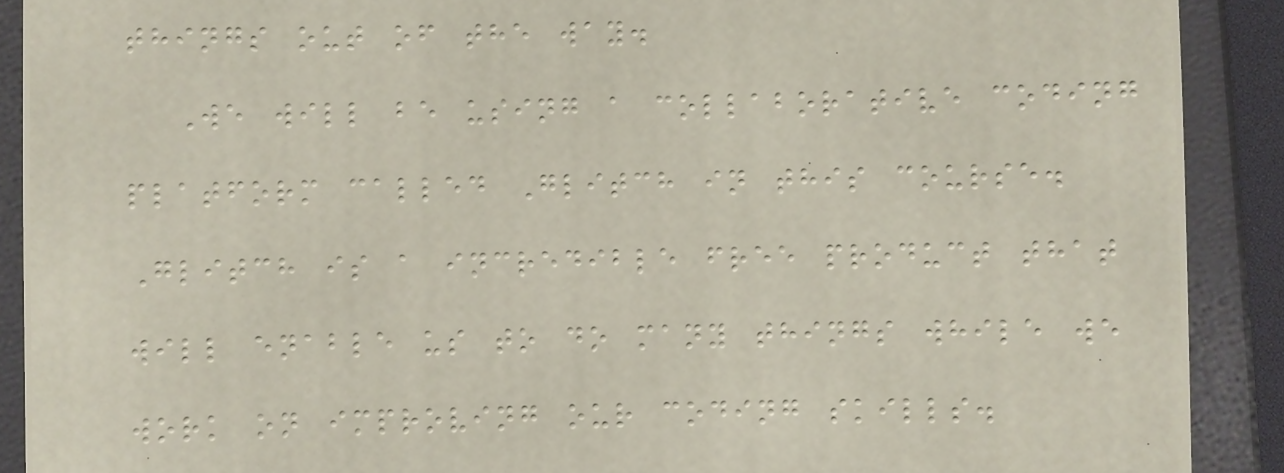things out of the way.
We will be using a collaborative coding
platform called Glitch in this course.
Glitch is a incredible free product that
will enable us to do many things while we
work on improving our coding skills.
